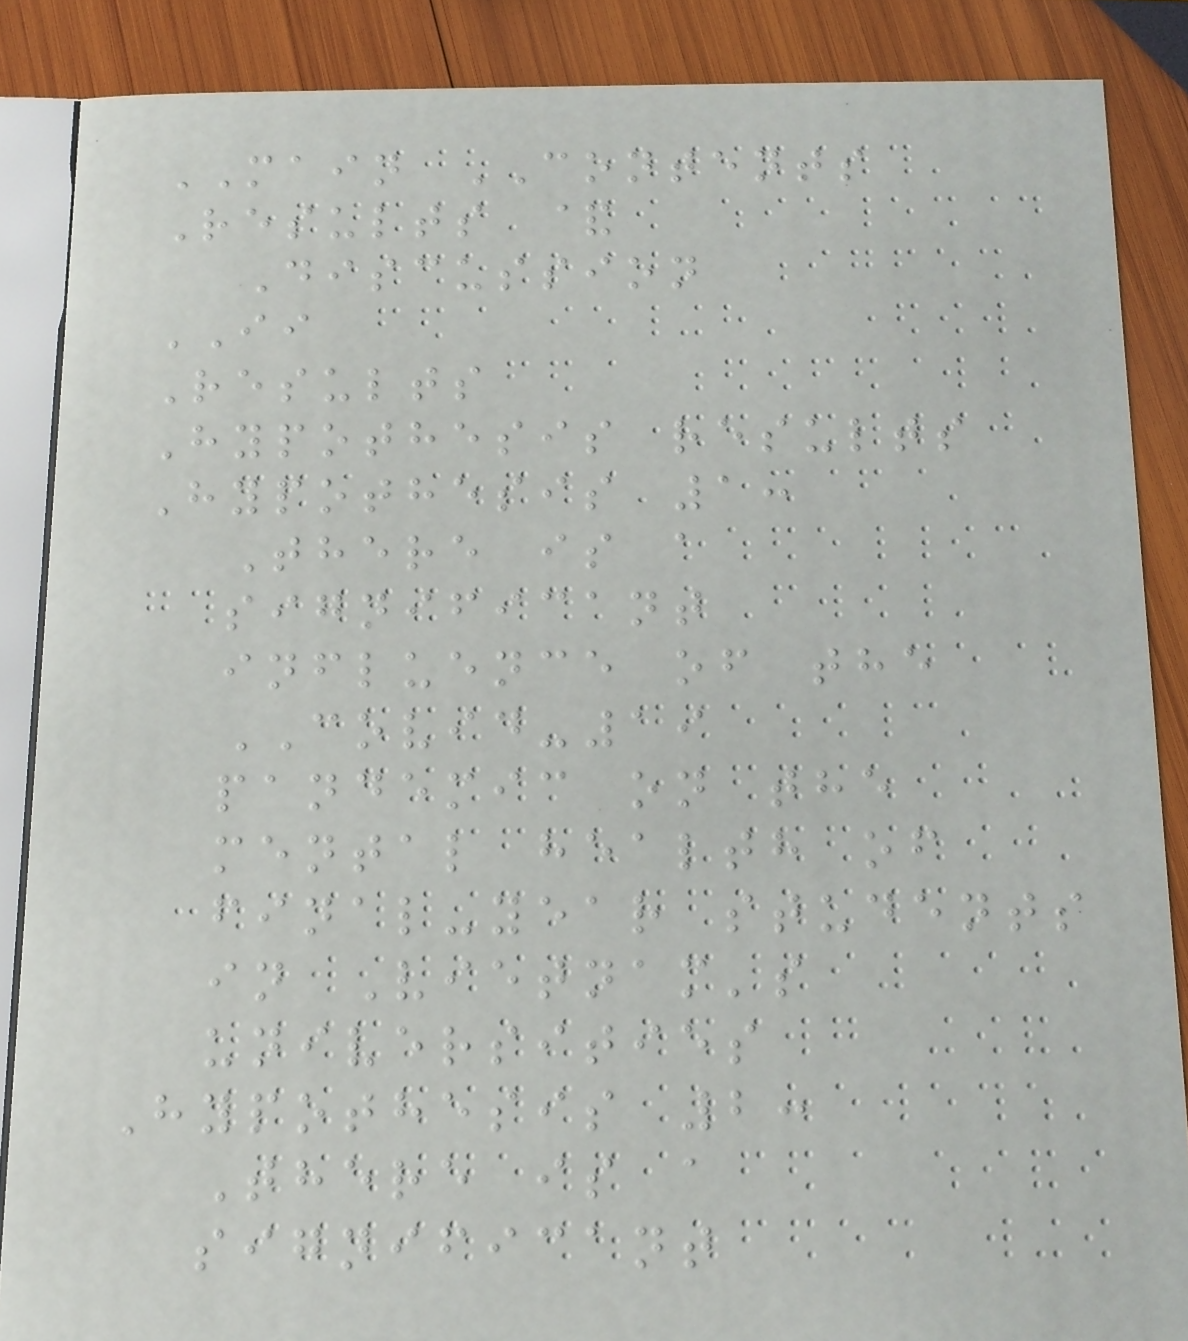MAIN CONTENTS
Results &
Discussion
II
Results
Hypothesis results
Hypothesis 1:
There is a
significant
influence of the
COVID-19
pandemic on the
mental health of
final-year students
in Vietnam's
universities
Hypothesis 2:
There is a
significant
